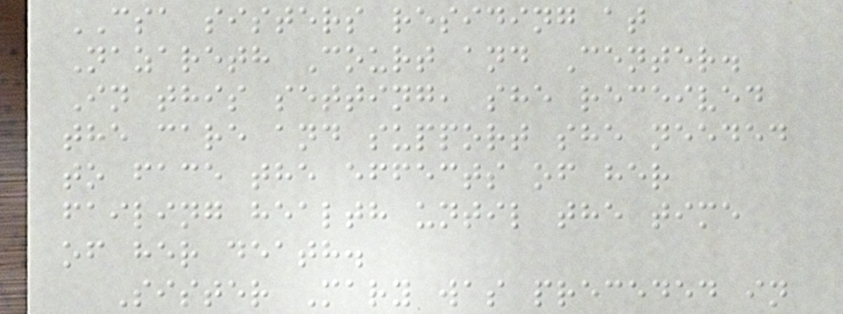CSA sisters residing at
Nazareth Court and Center.
In this setting, she received
the care and support she needed
to face the effects of her
failing health until the time
of her death.
Sister Mary was preceded in
